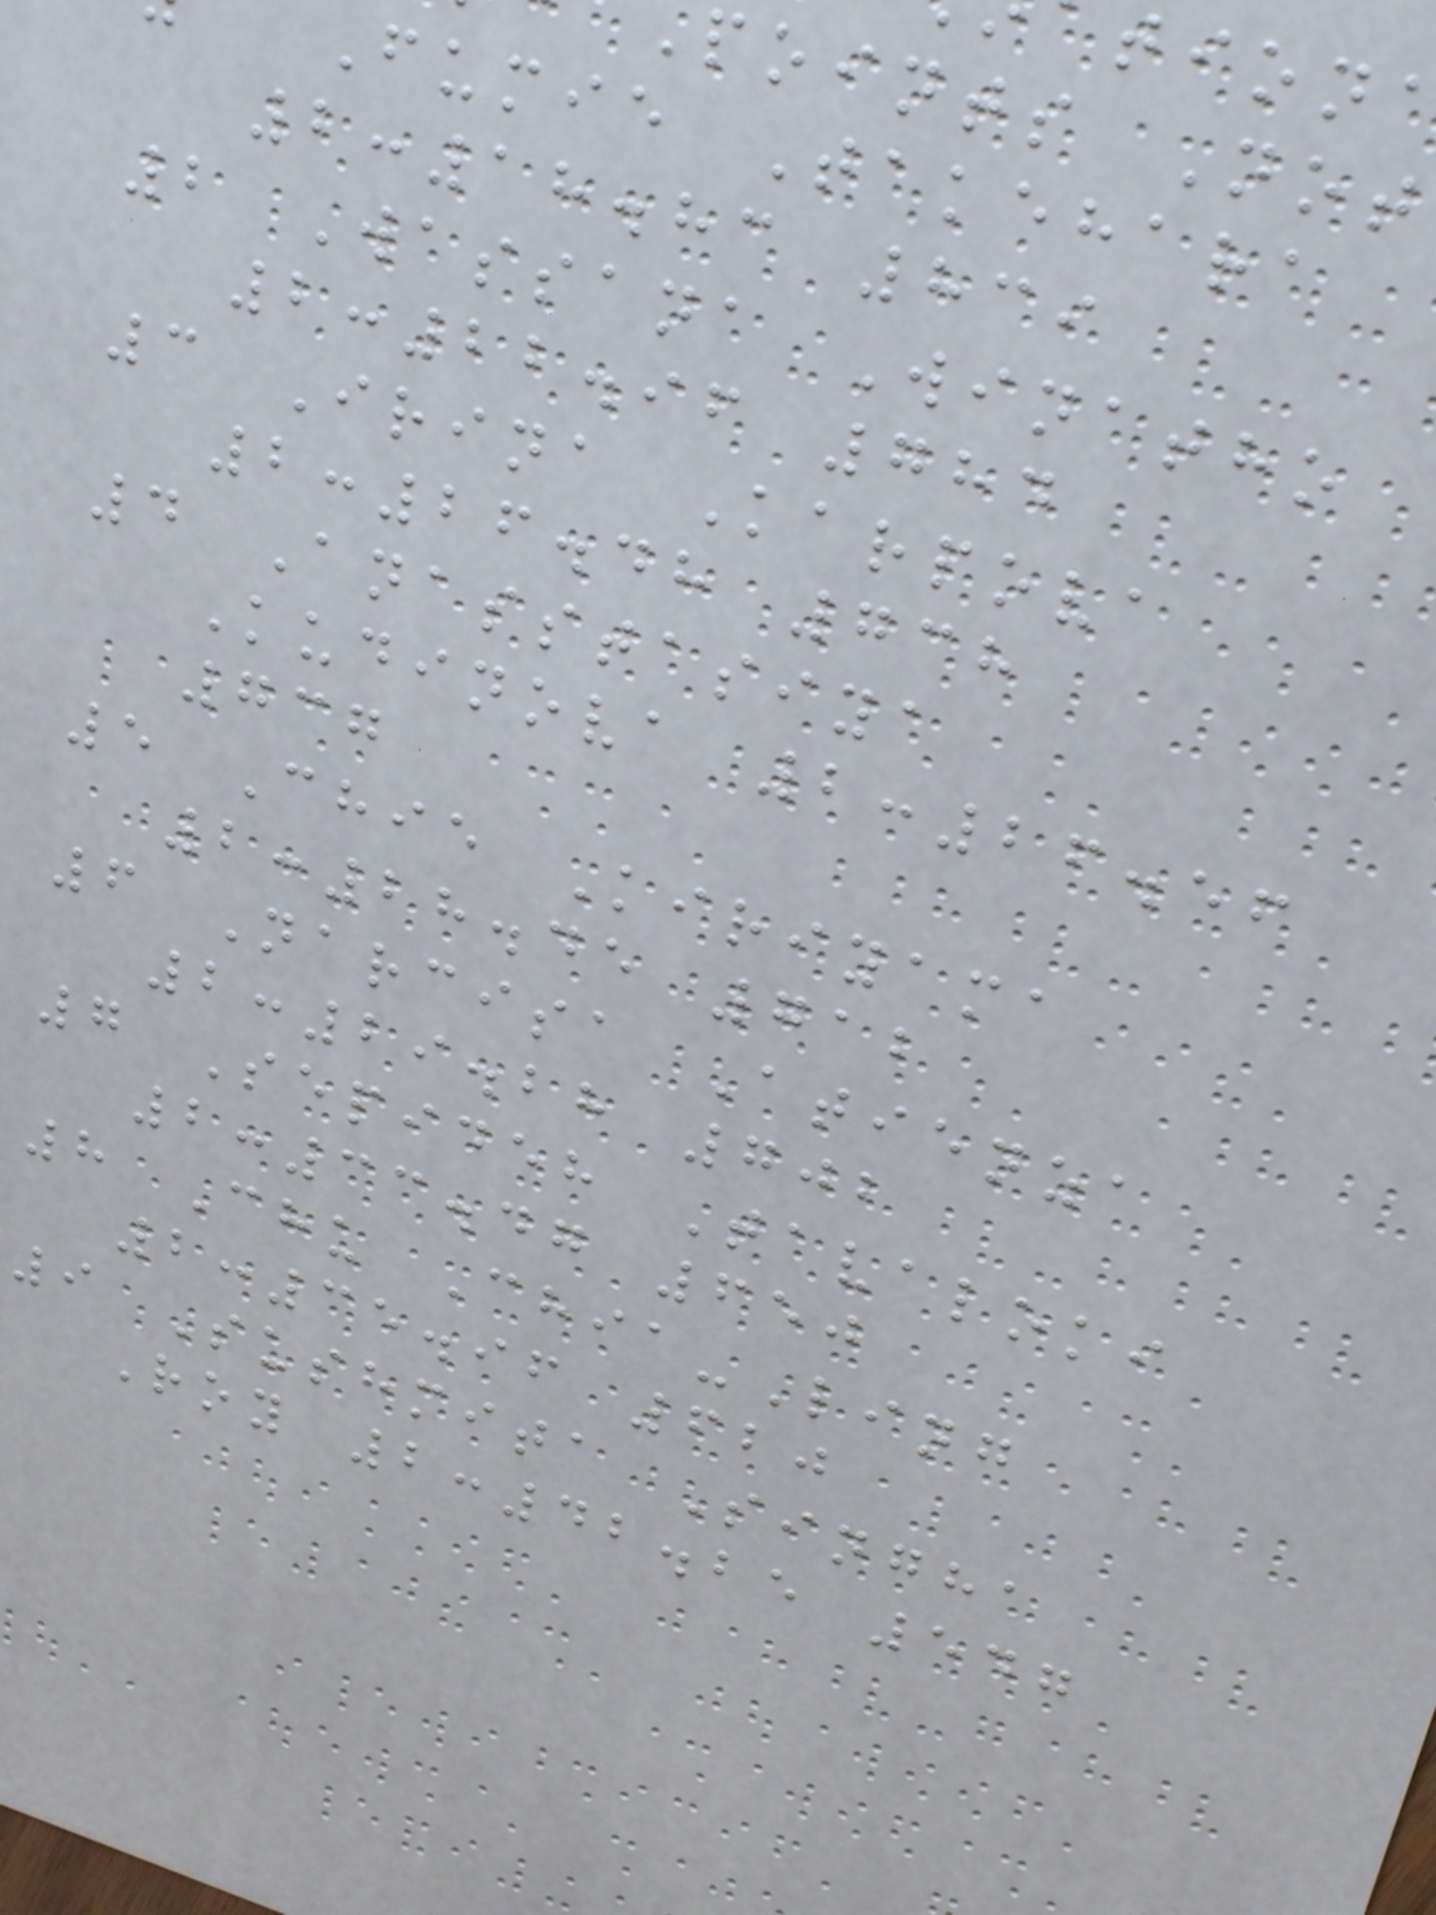points Not
Fumie Takehara
2:18.83 839
2 Wassana Winatho
2:22.96 784
3 Irina Karpova
2:26.48 738
4 Anasstasiya
Kudinova 2:26.56
737
5 Chie Kiriyama
2:28.45 712
6 Narcisa Atienza
2:29.28 702
7 Sepideh Tavaloki
2:33.47 650
8 Chu Chia-Ling
2:35.96 620
9 Sushmita Singha
Roy 2:42.25 547
